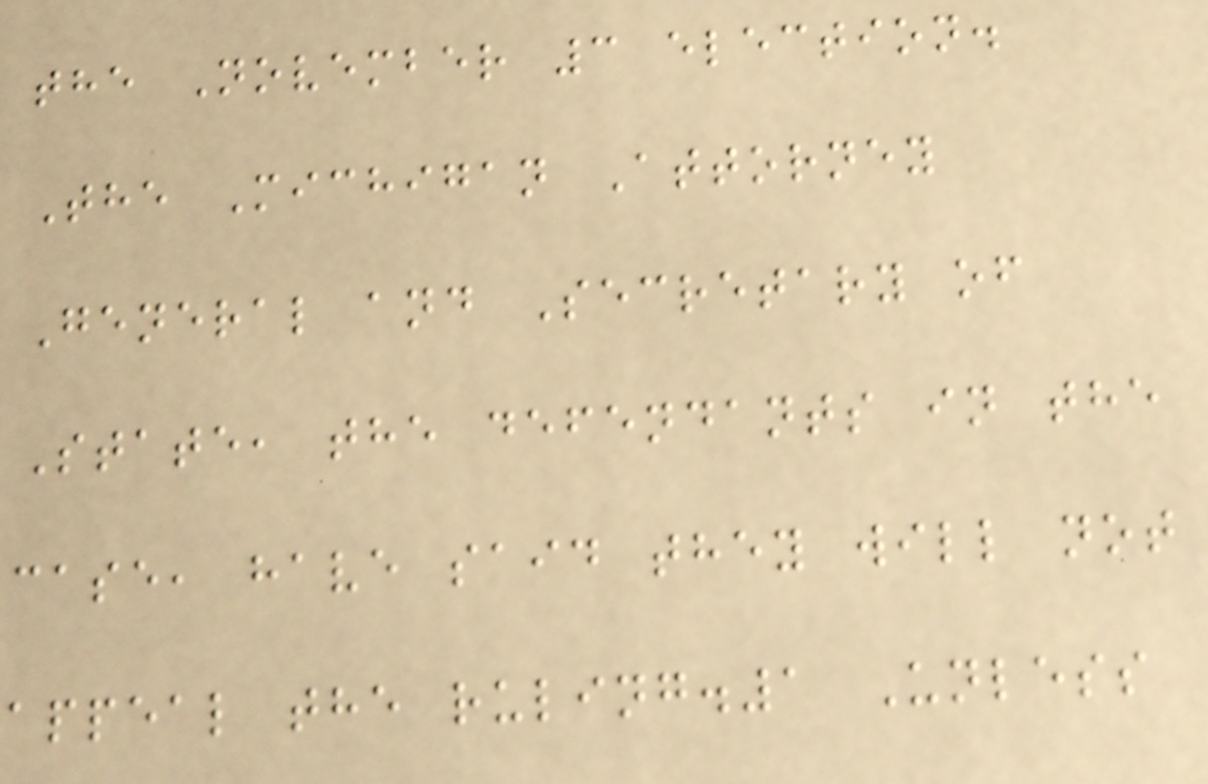the November 3 election.
The Michigan Attorney
General and Secretary of
State, the defendants in the
case, have said they will not
appeal the ruling.1 Unless
